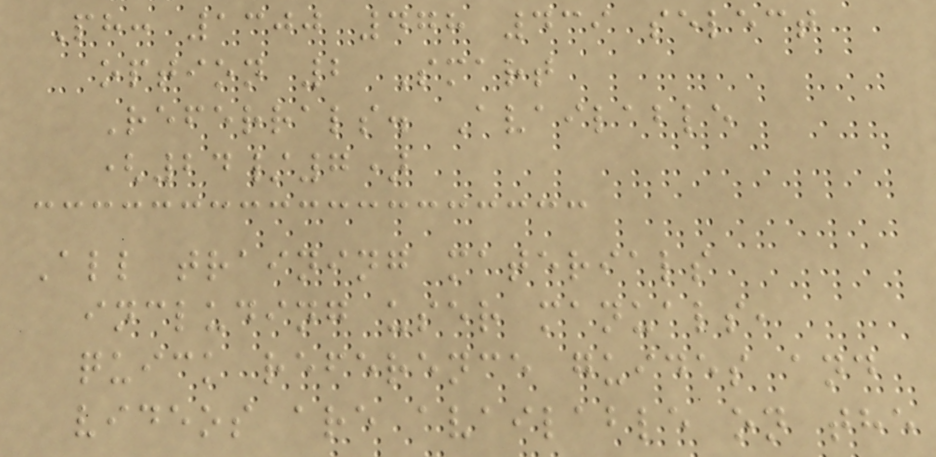Ph: 1300 478 439 select
option 2 Smart
Referrals. Available
(24/7)
All training materials
including user manuals,
quick reference guides and
videos are available on the
